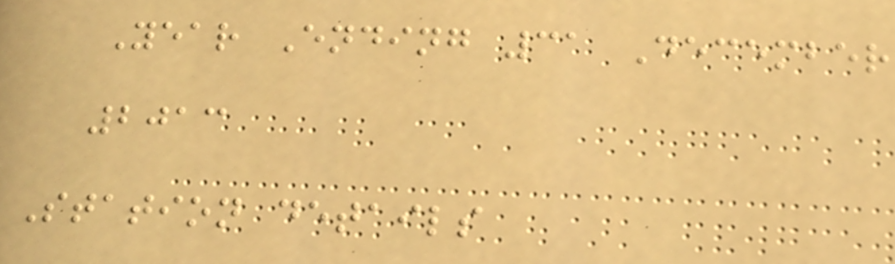Year Ending 31 December
2013
Station details
